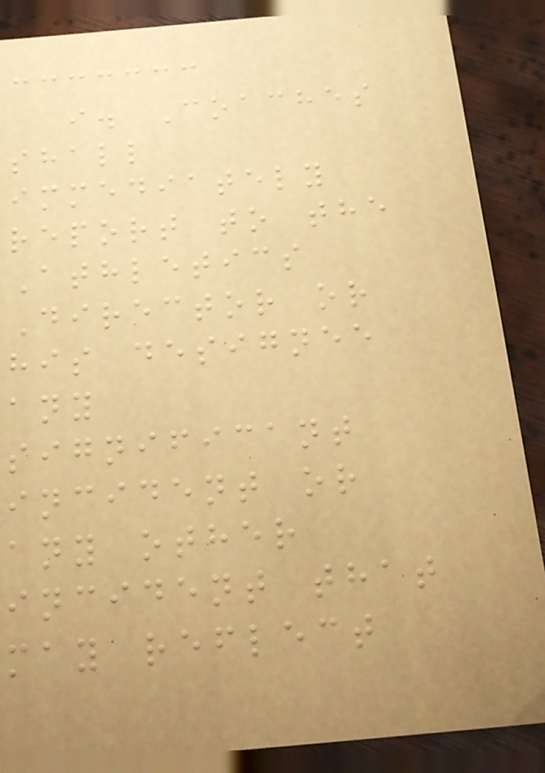i. Coaches
shall
immediately
report to the
Athletics
Director or
his designee
any
significant
incident or
any other
incident that
may reflect
